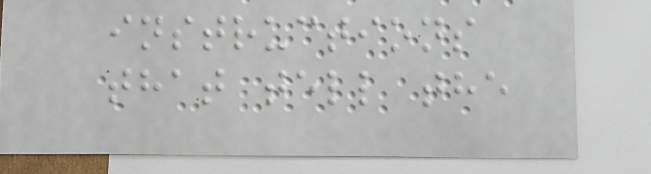instructions
that tell the
